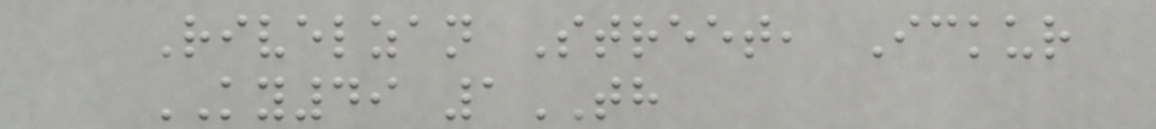Rivelzan Street, Ickur
KY49 1TH
